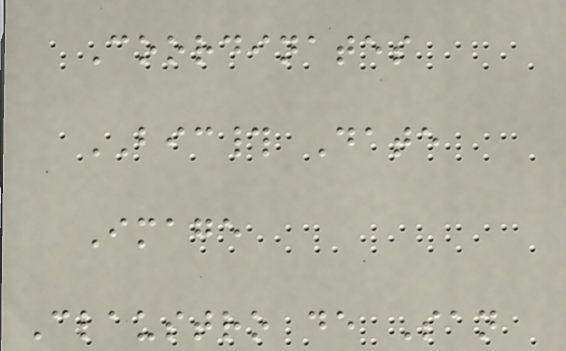Coordinates
BIC# Date
Image
Claustro de San
